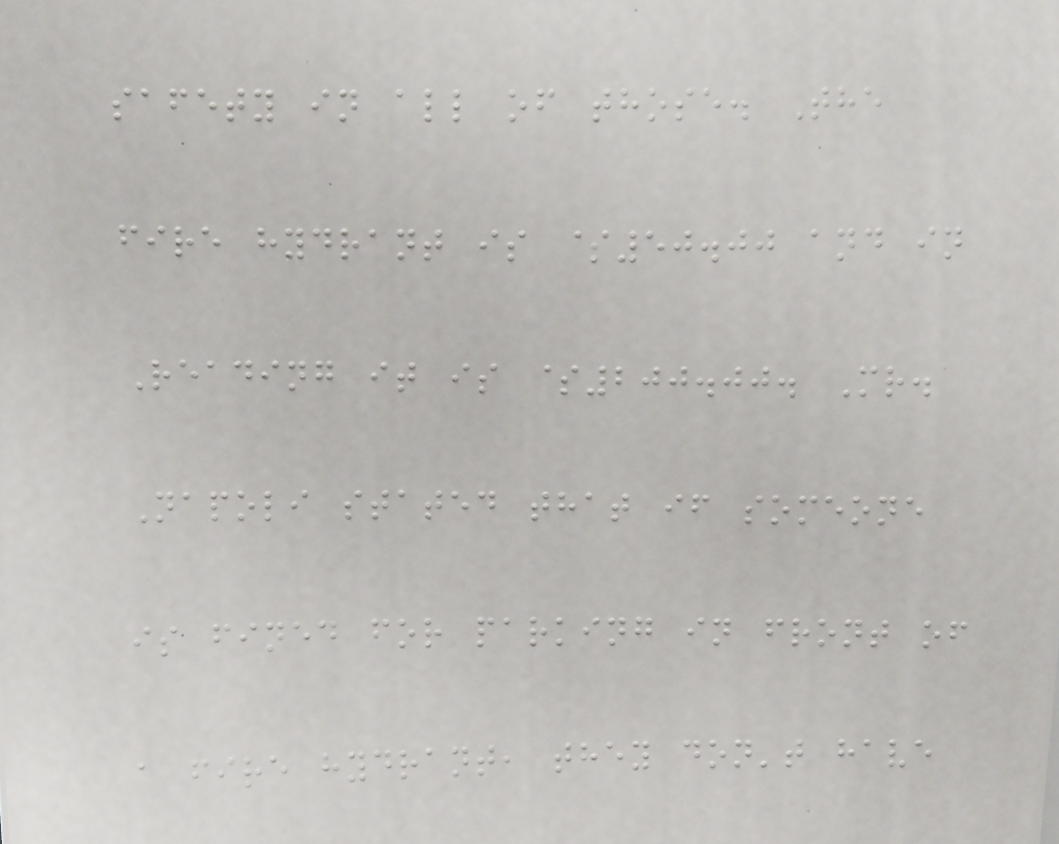safety in all of those. The
fire hydrant is $50.00 and in
Reading it is $200.00. Mr.
Napoli stated that if someone
is fined for parking in front of
a fire hydrant, they don't have
